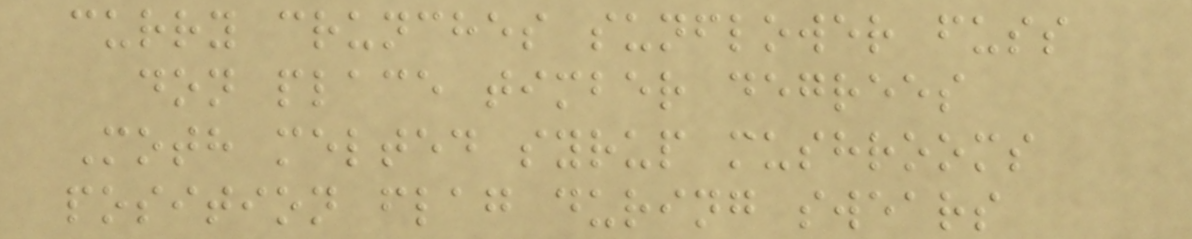curry crunches sunflower fuss
don place timber degrees
Moth melted syrup mushrooms
position flag during swears
